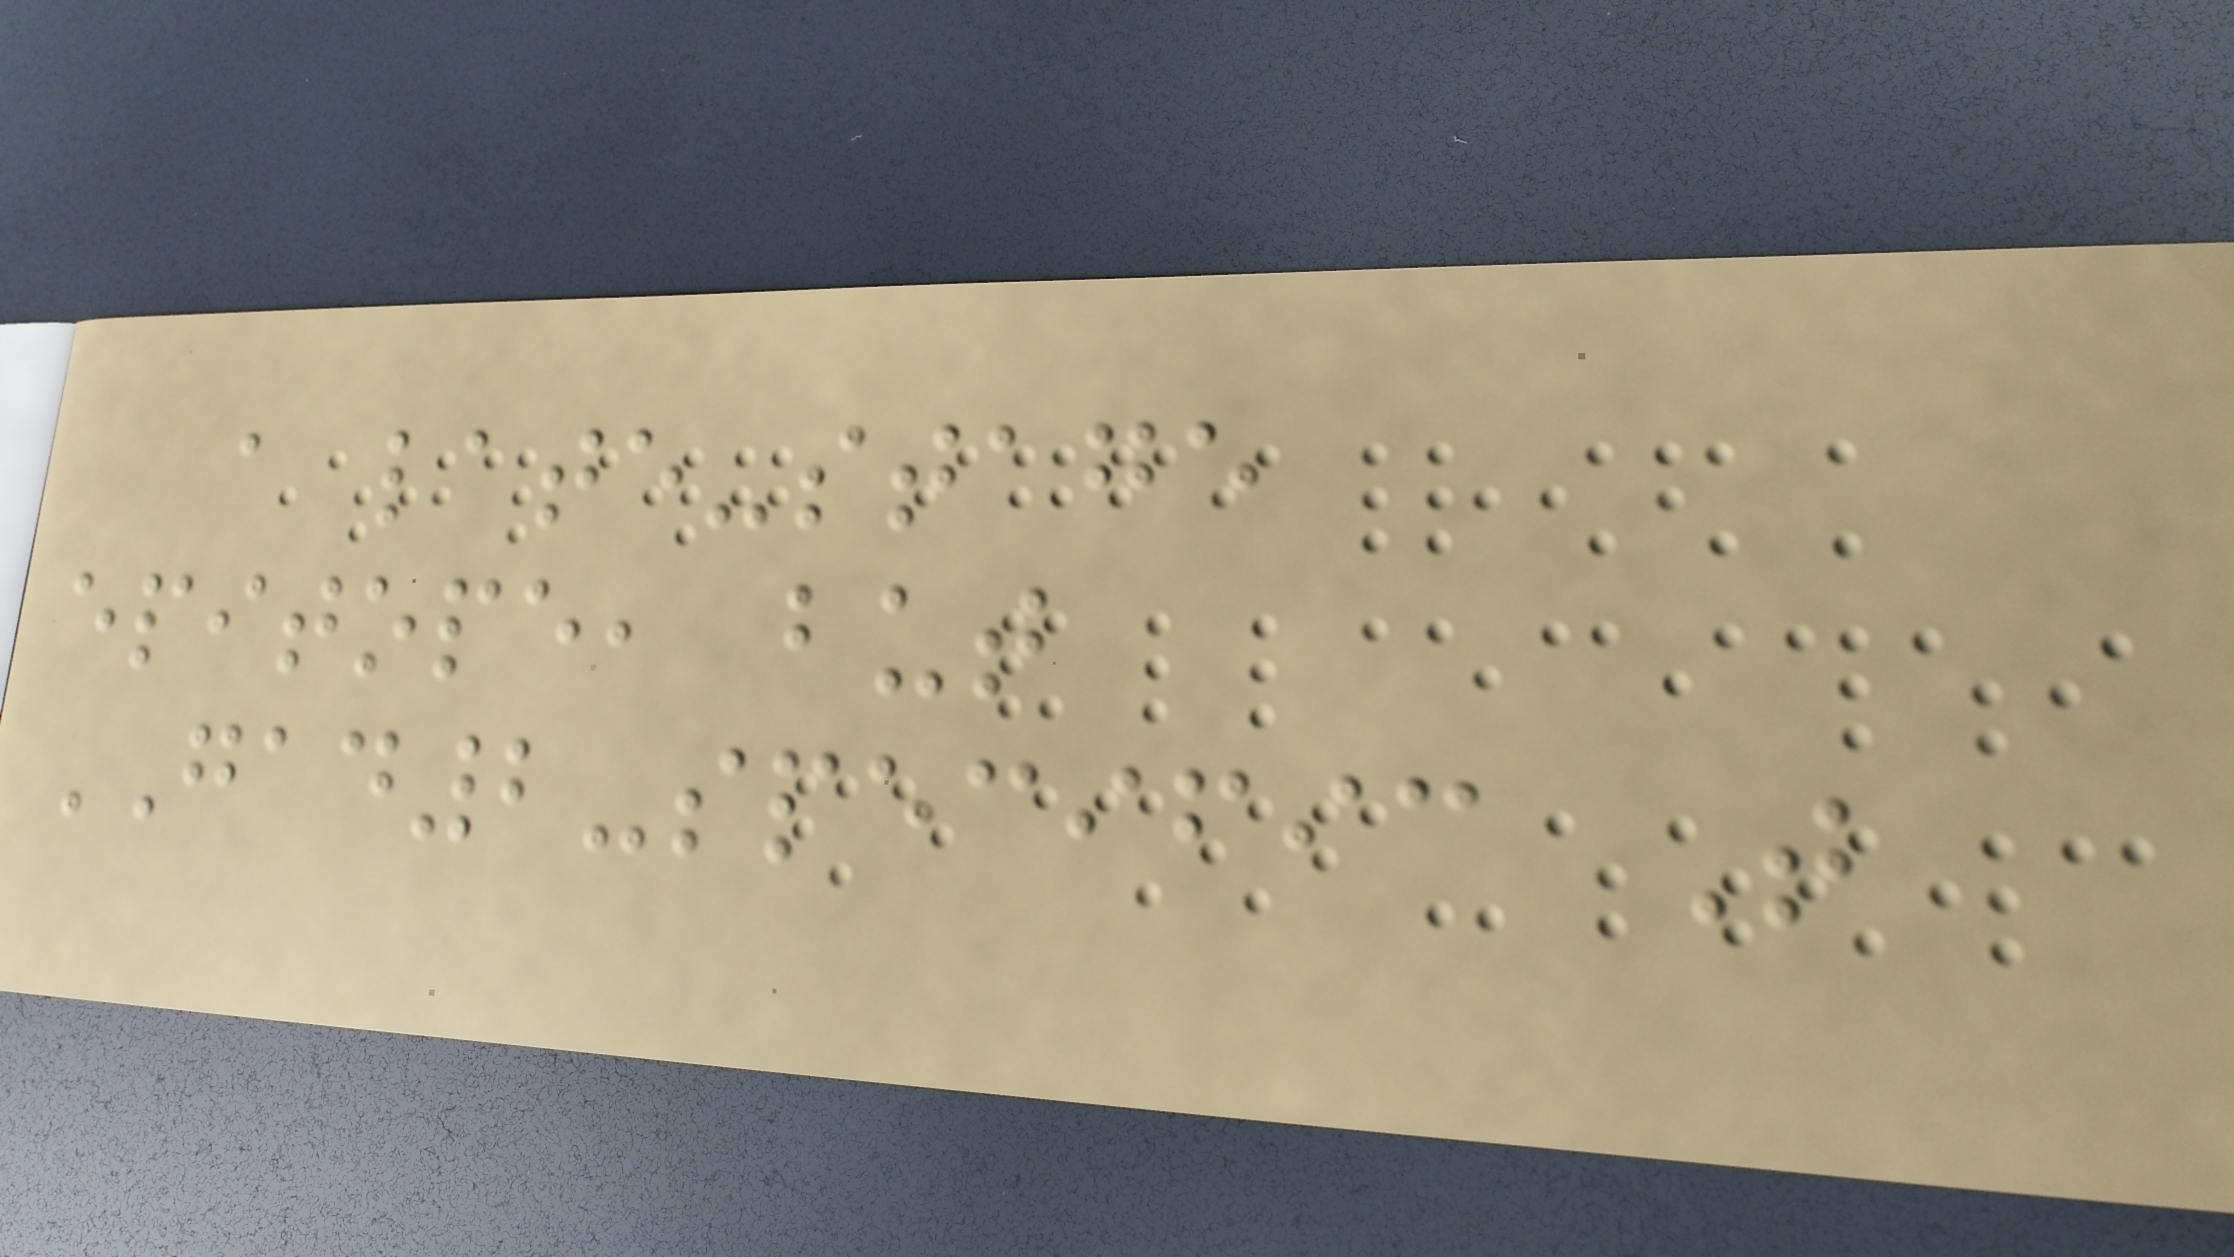a late-stage
epitope, but
GAD2-specific T
